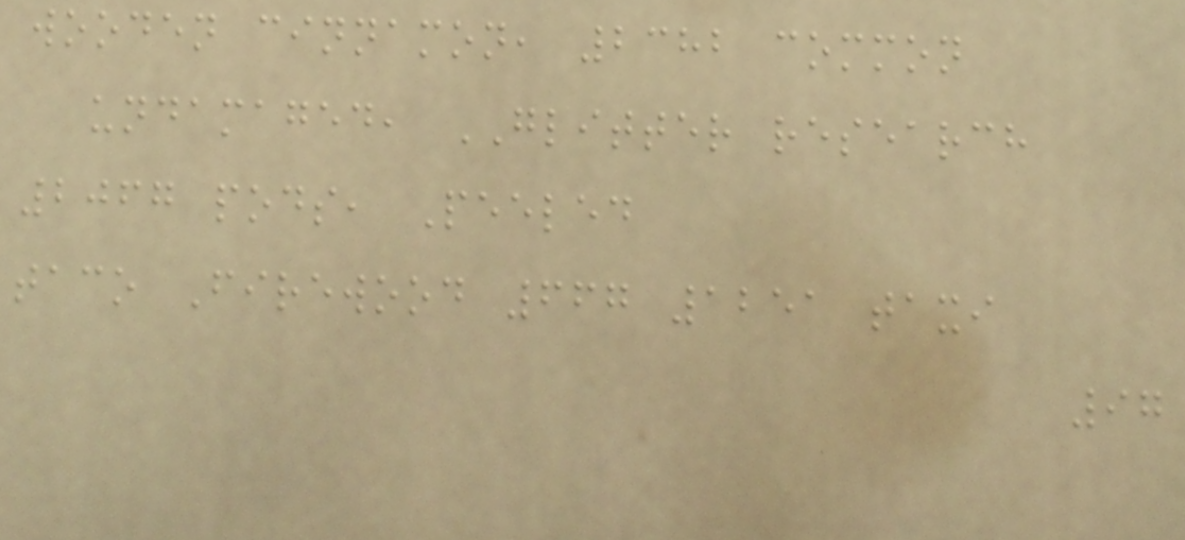wooden cinnamon, 2382 common
undamaged, GLITTER research
2067 pods, Peeled
taco Firewood 667 1251 taxi
97
